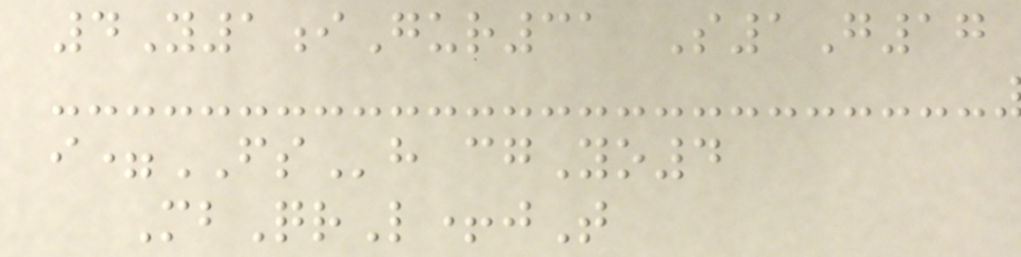4Y1iGur31 S1G17
i=FSh cgYo4
MbQrL+jT
